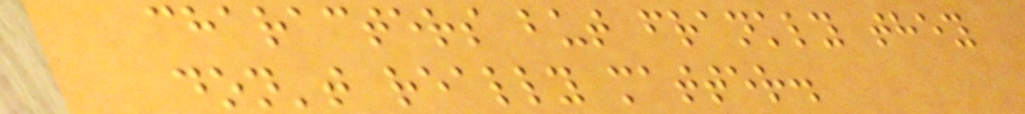characters but frankly they
don't really matter.
